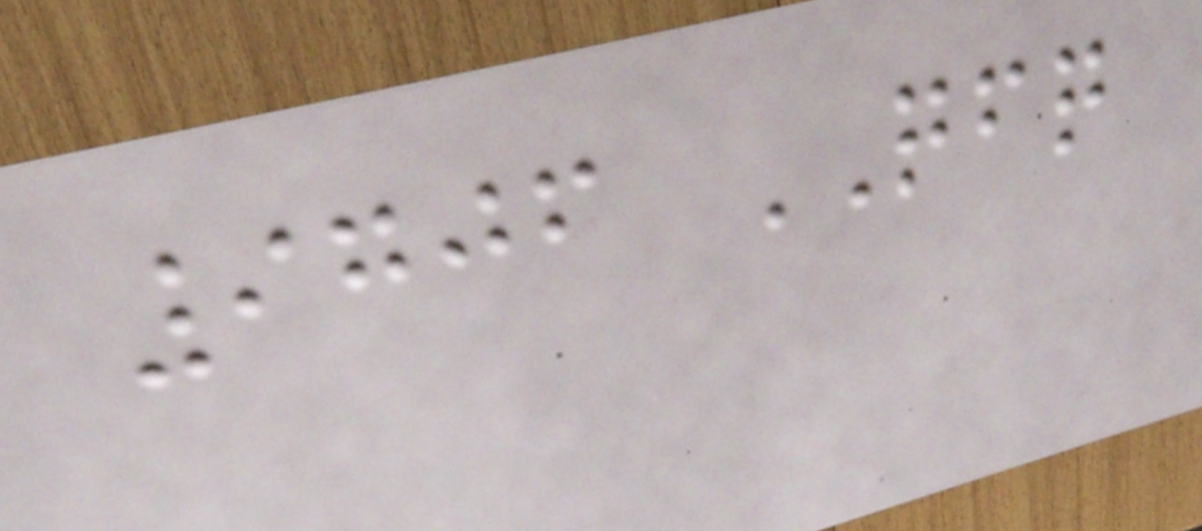9706 QFQ
